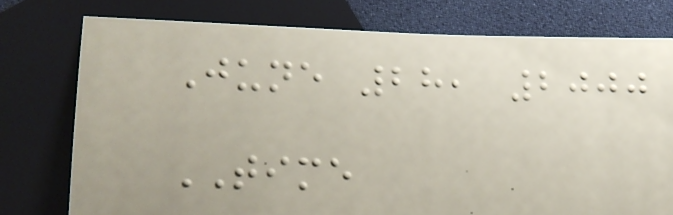June 28, 2000
TIME
